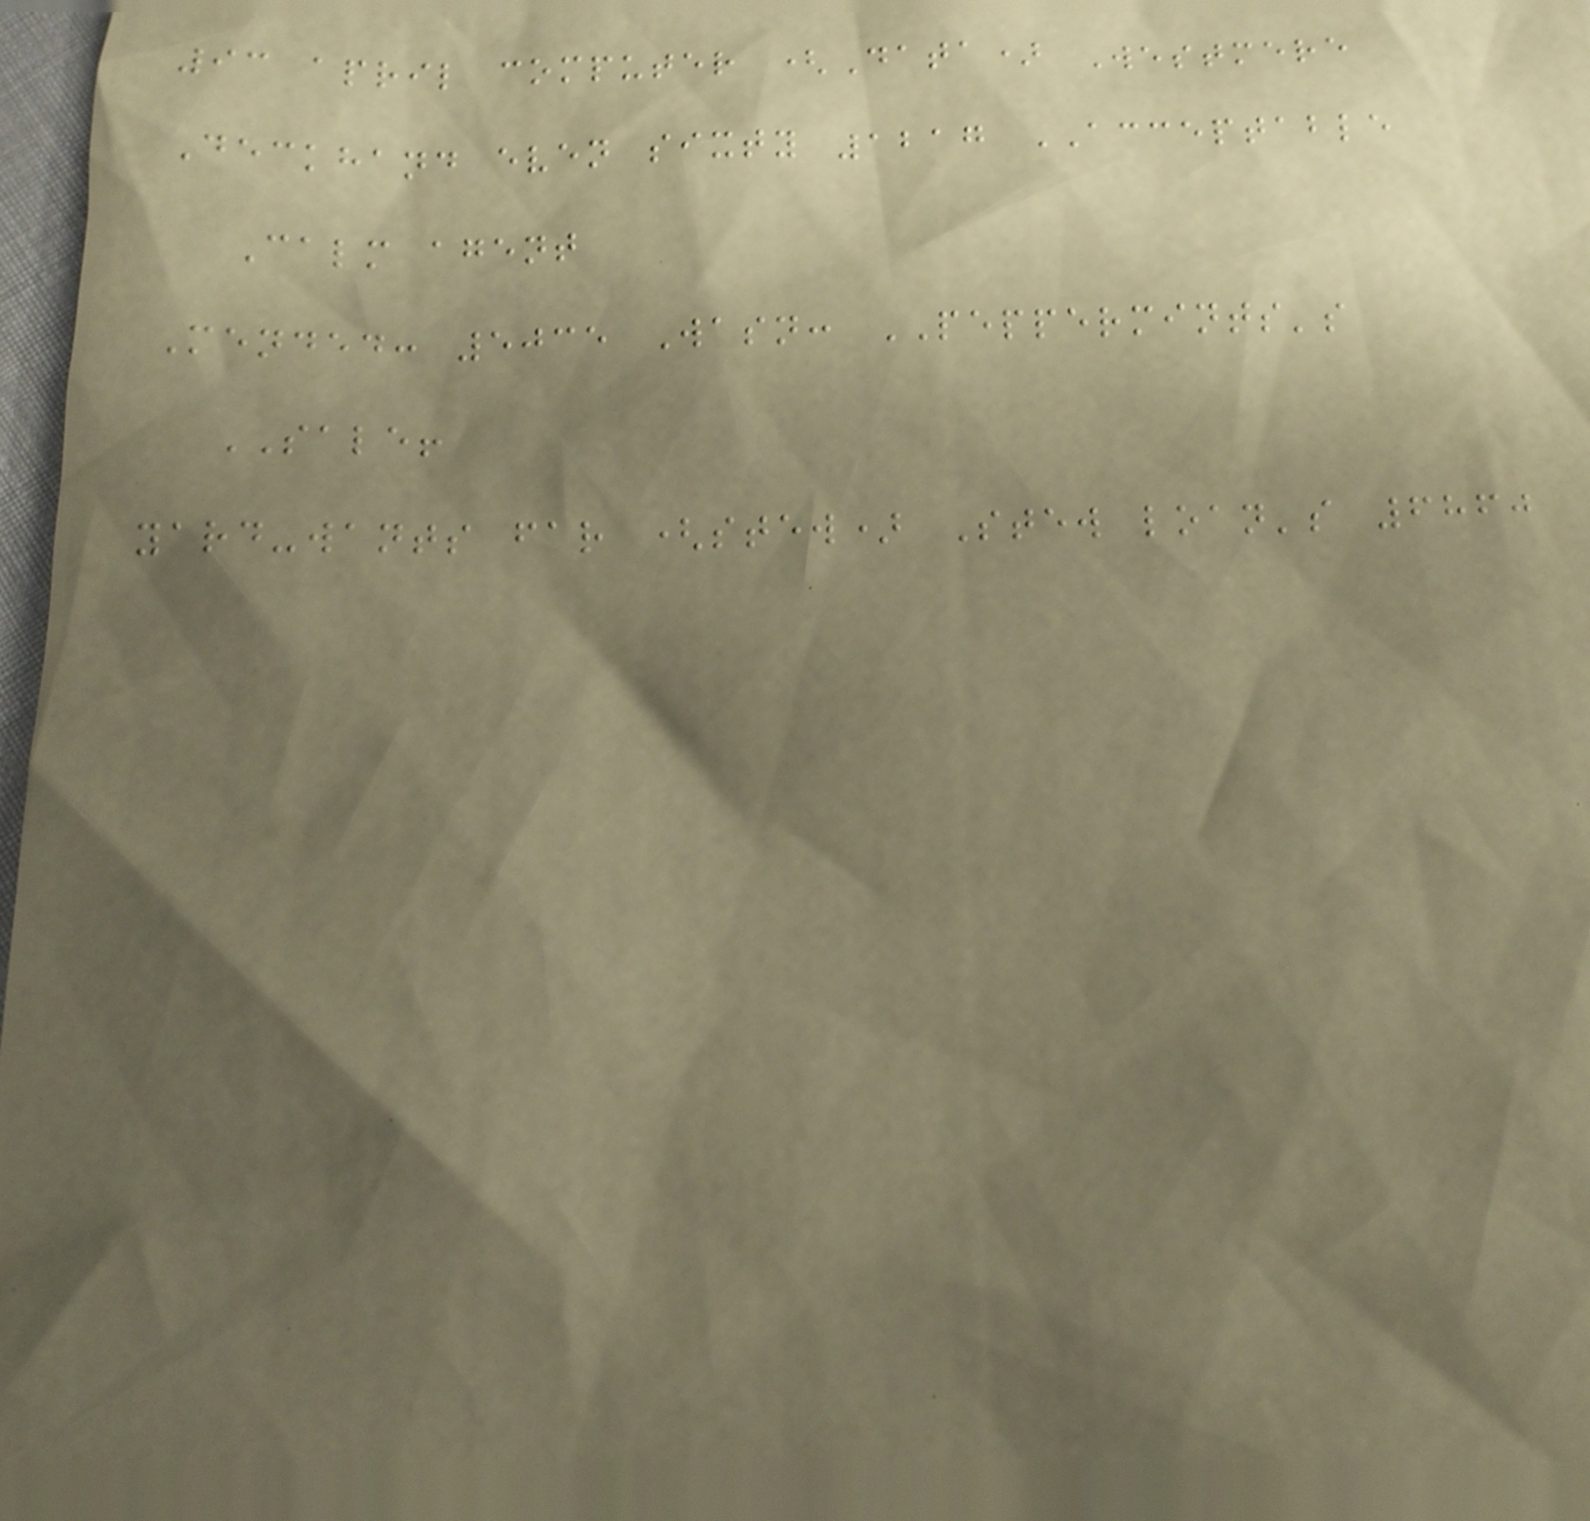93 april computer (Data) Westmere
Deckhand even sixty 1217 ACCEPTABLE
Calm agent
Mended: 5035 Wasn: PEPPERMINTS's
SALE!
yard-wants far (stew) Stew loan's 6860
